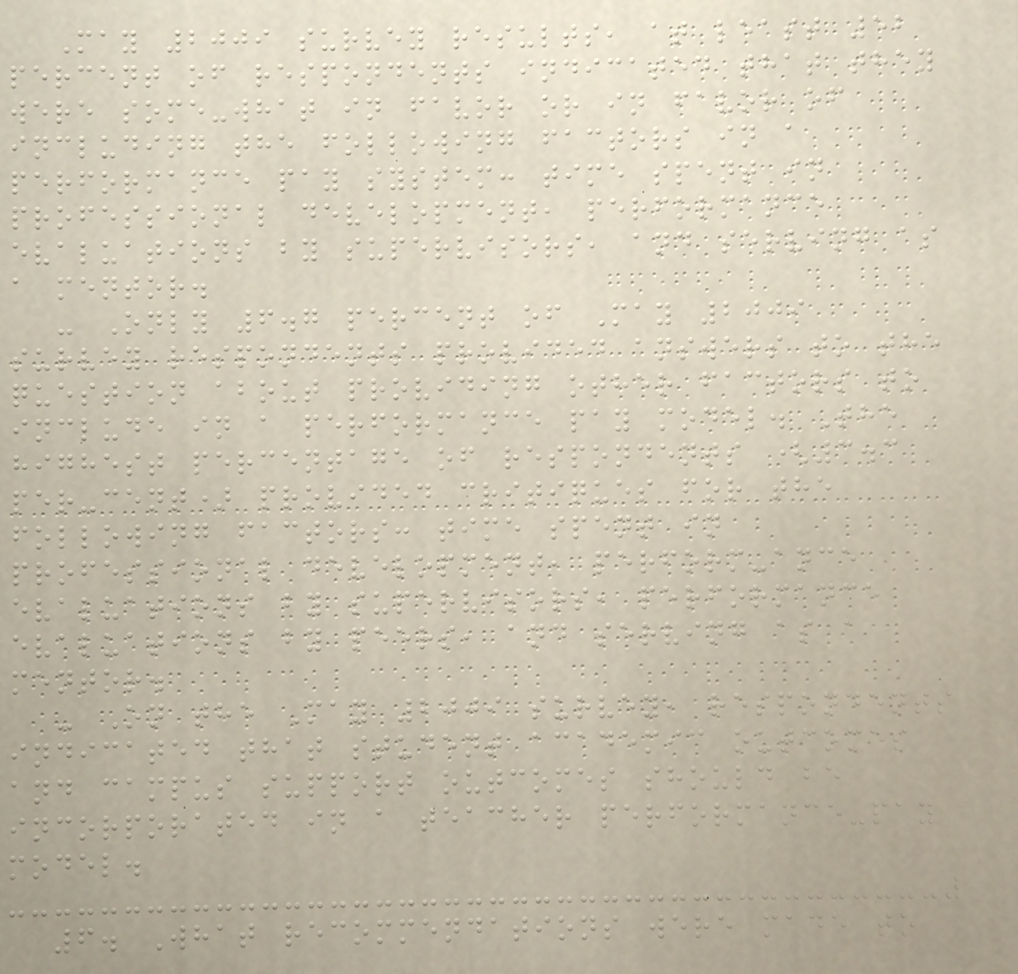May 2009 survey results, at least 52
percent of respondents indicated that they
were some-what in favor or in favor of
including the following factors in a
performance pay system: time spent in
professional development, performance
evaluations by supervisors, and serving as
a mentor.
- Only 6.7 percent of May 2009
survey respondents provided answers to the
question about providing other factors to
include in a performance pay model. The
highest percentage of respondents (3.3
per-cent) provided critiques for the
following factors: time spent in
professional development, perform-ance
evaluations by supervisors, performance
evaluations by peers, and serving as a
mentor.
- On the May 2009 survey, respondents
indicated that student academic outcomes
and campus support outcomes should be
incorporated in a teacher performance-pay
model.
6. What recommendations were made to
